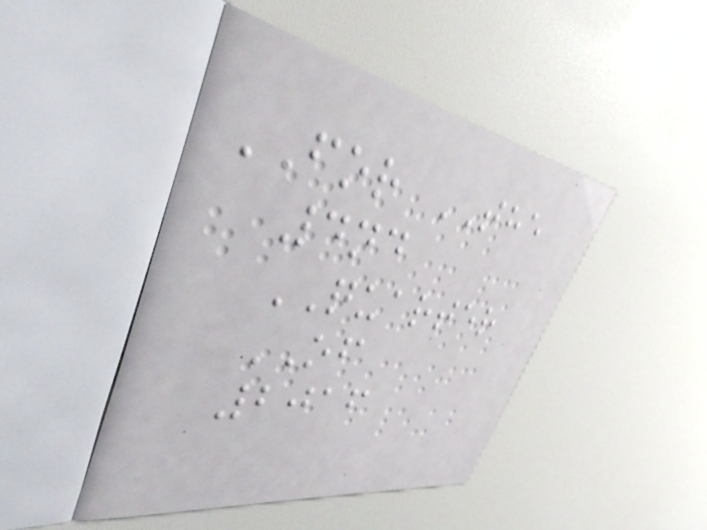FOR THE
4nd
QUARTER
OF
2016
